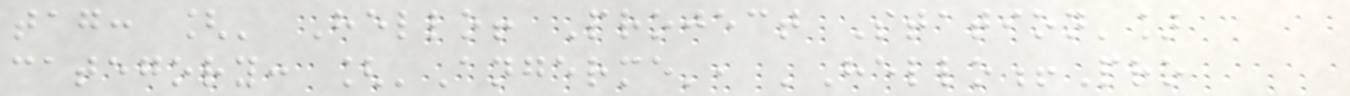tag: [' Hello! Project Station']
category: ['Angerme', 'Hello!Pro
